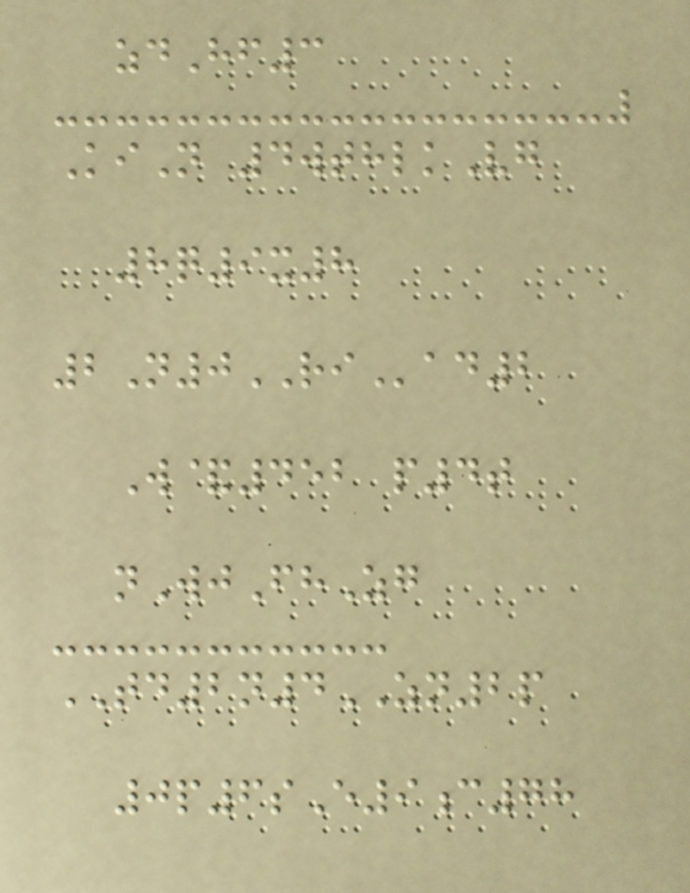zdHf3
KiN 4wthlkVg
8q9x8
2N0RIad2
W&452 p4t
nWjFhZg
TD2n4ZN2p
0p6sE9c78
